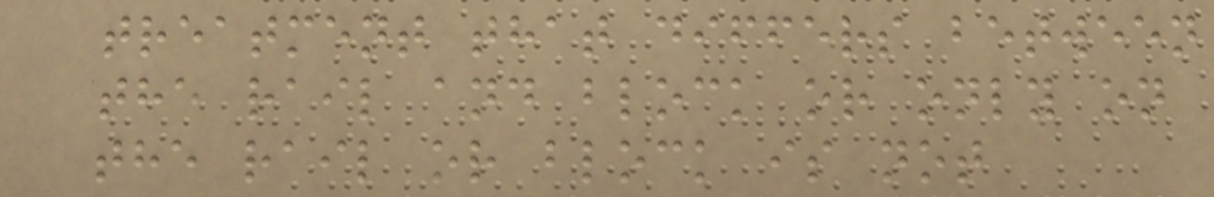treatment that differs between
the rail and block or only on
the rail or block is not
